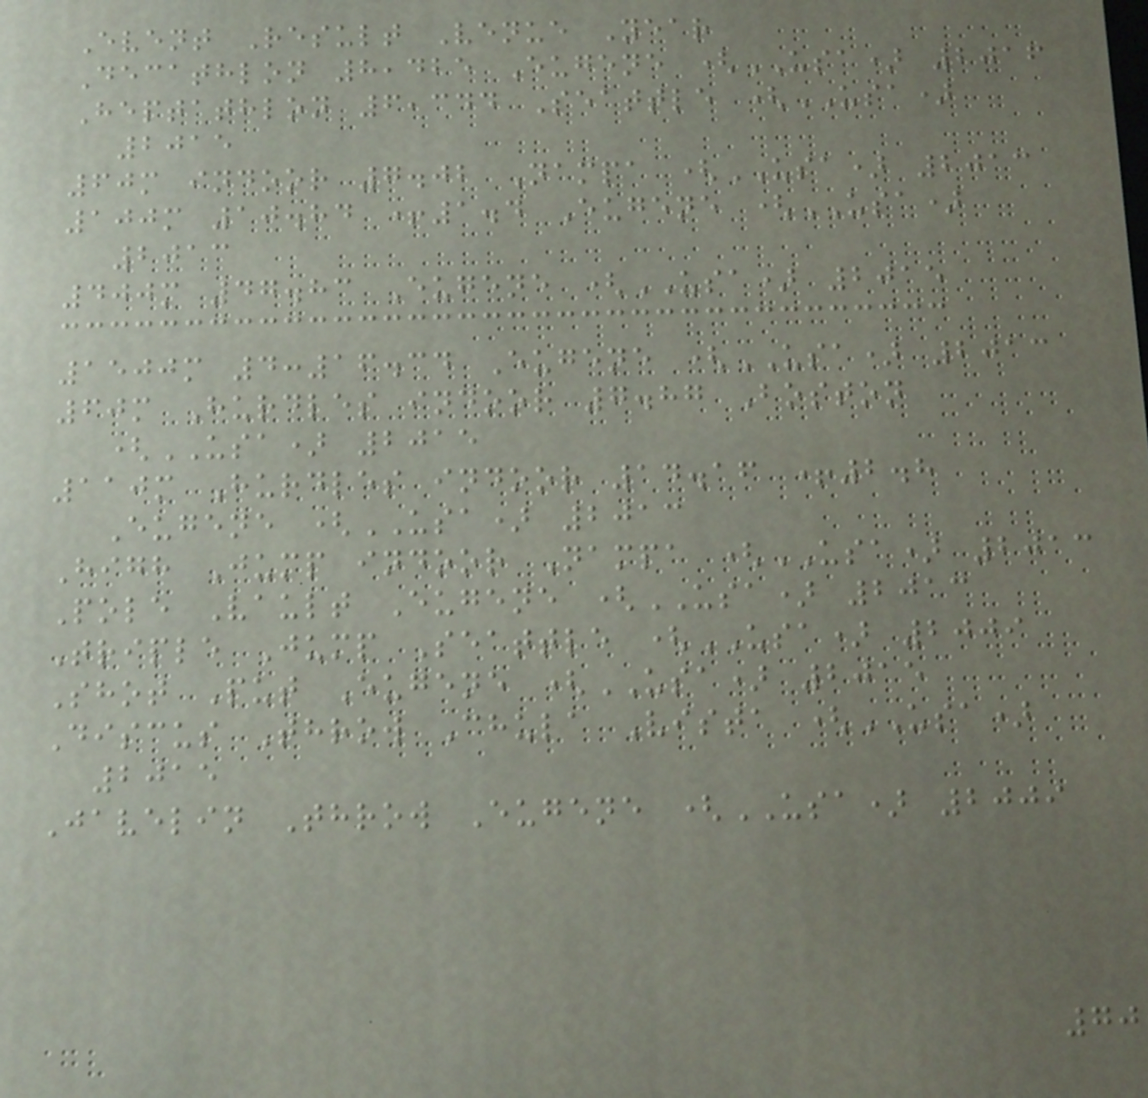Event Result Venue Year
Decathlon 8,425 Eugene (USA) 2016
Heptathlon 6,344 Seattle (USA)
2015
60m indoor 7.02 Nampa (USA) 2013
100m 10.84 +1.4 Eugene (USA)
2013
400m 47.83 Eugene (USA) 2015
1500m 4:16.34 Eugene (USA) 2013
60m Hurdles indoor 7.87 Boston
(USA) 2015
110m Hurdles indoor 14.16 +2.8
Eugene (USA) 2013
High Jump indoor Nampa (USA) 2013
Pole Vault Eugene (USA) 2013
Triple Jump Seattle (USA) 2009
Shot Put Eugene (USA) 2015
Discus Throw Chula Vista (USA)
2015
Javelin Throw Eugene (USA) 2009
70
